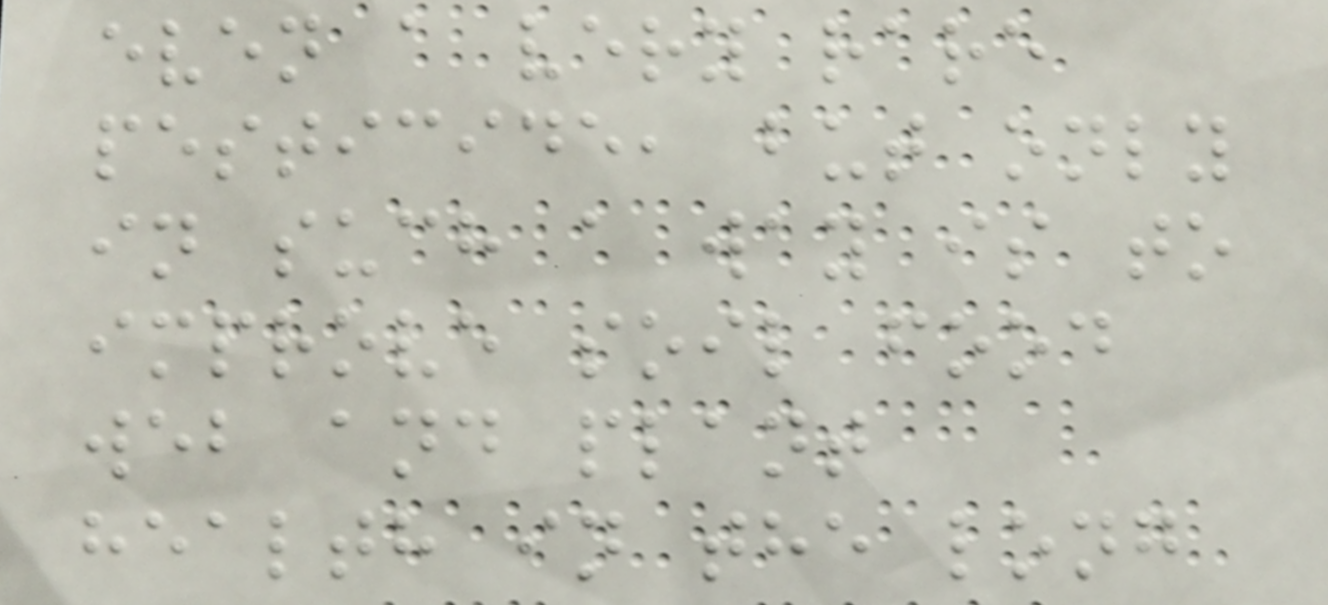even a very rare
pesticide, but only
in such a way is to
improve soil food
web and plant
health in the long
